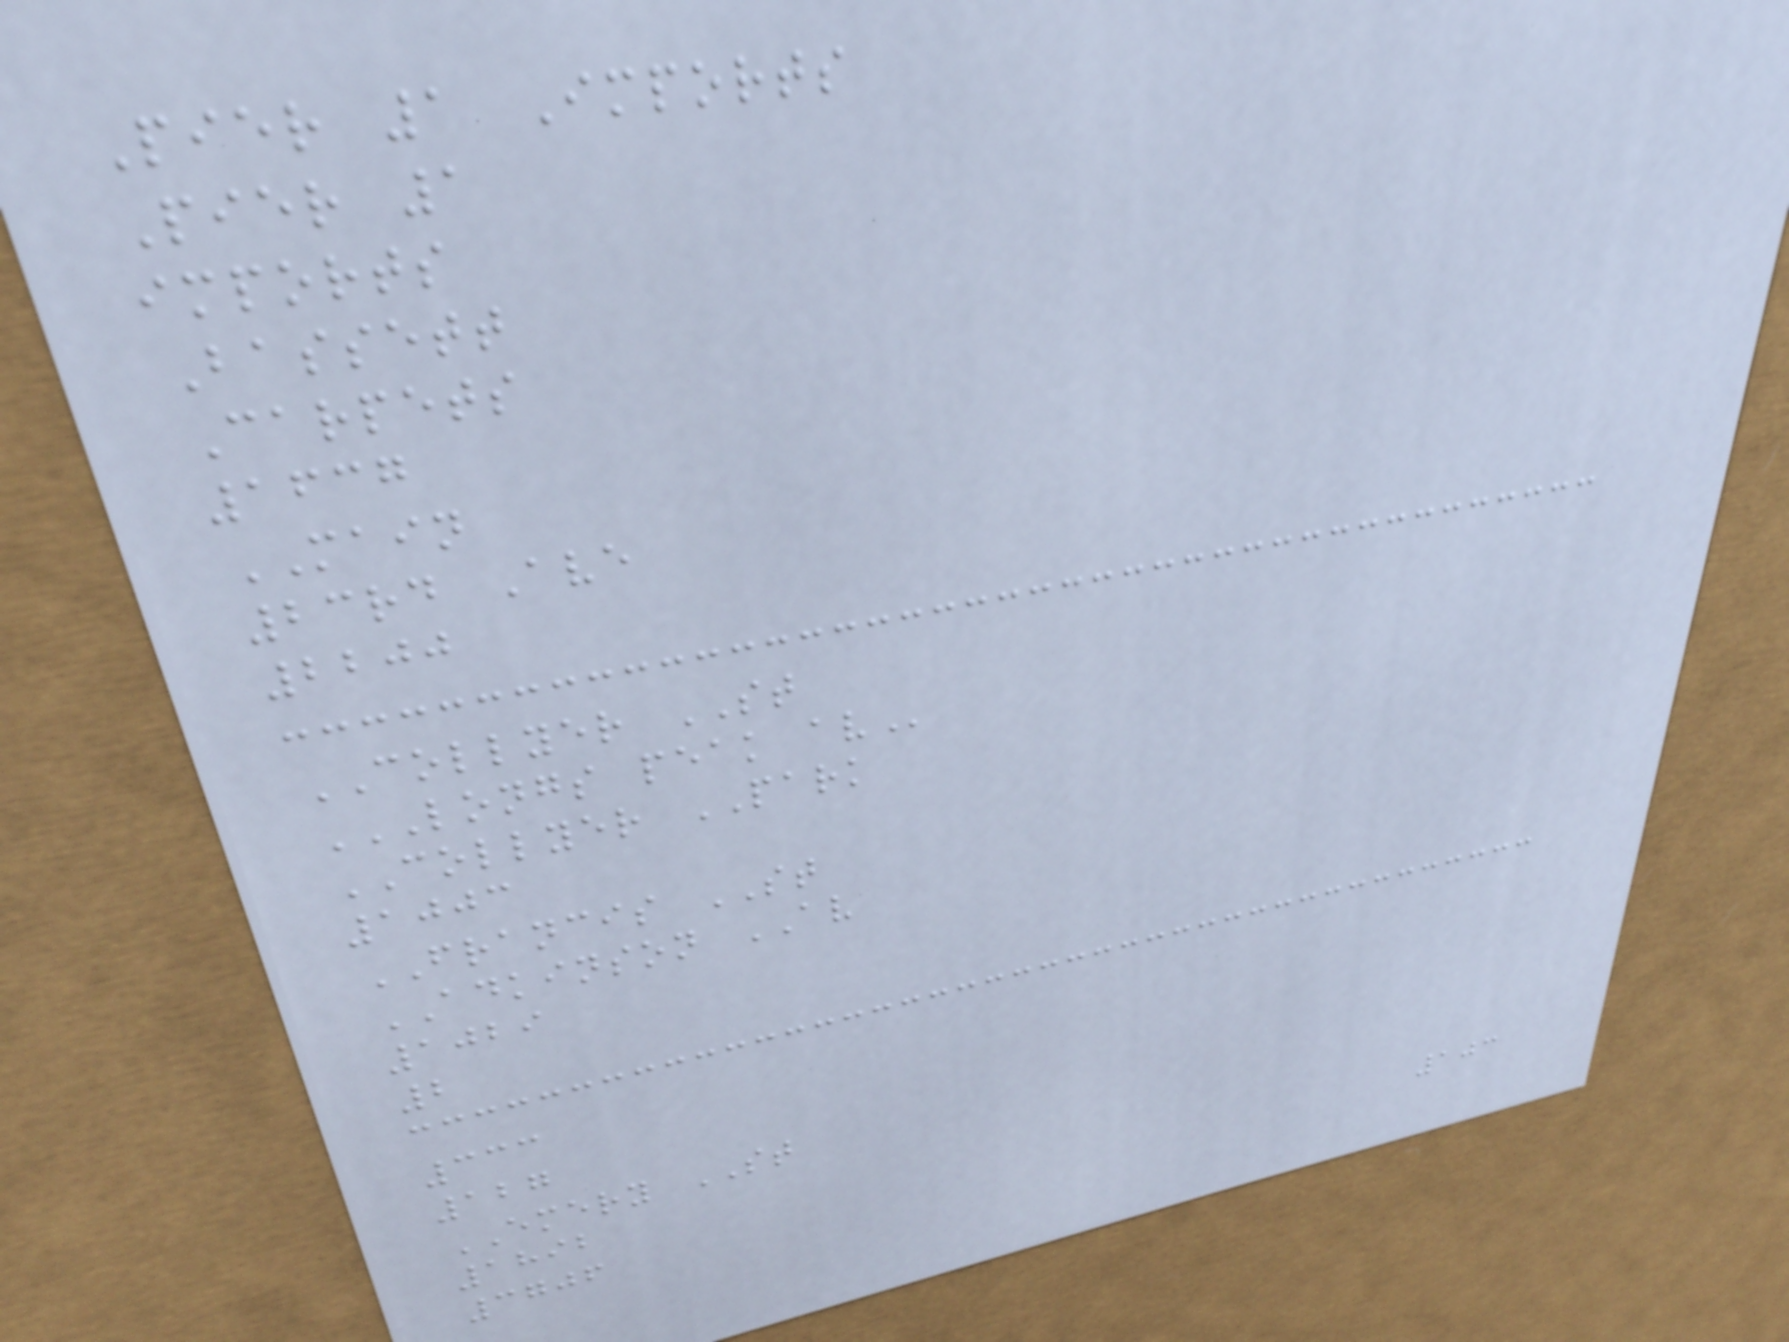Pier 1 Imports
Pier 1
imports
Bassett
Carpets
1637
MAIN
23rd Ave
2200
COLLYER ST
LONGS PEAK AV
COLLYER PARK
1003
FRANCIS ST
ADKINSON AV
1029
2
333
127
EMERY ST
1892
3706
103
